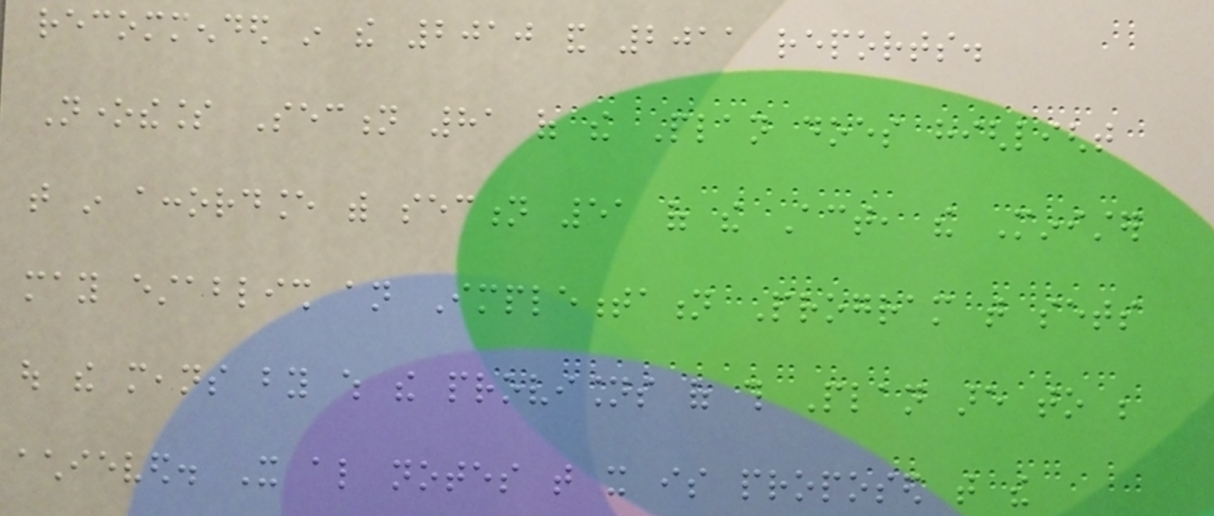recommended in the 2010 and 2011 reports.
Nonetheless Section 81 of the Plan does highlight
that in accordance with section 51 of the Act, the Minister
may establish an Implementation Program that sets
out the means by which the provisions of this Plan are to be
achieved. It also notes that it is proposed that the
